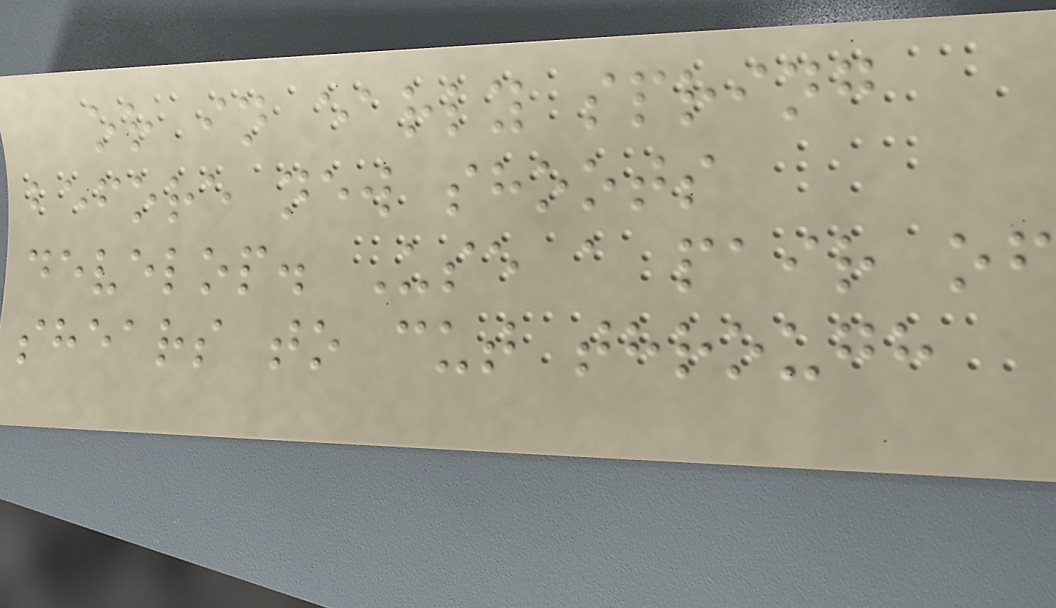or in early spring
before new shoots
develop. Use a pair of
shears to cut through
